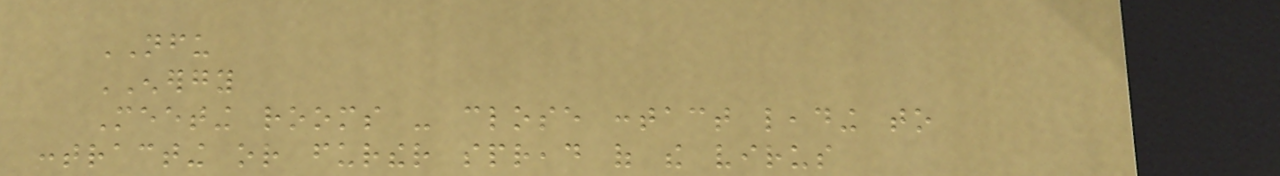NFU
ENERGY
Meeting rooms - close contact leading to
contracting or further spread of the virus
